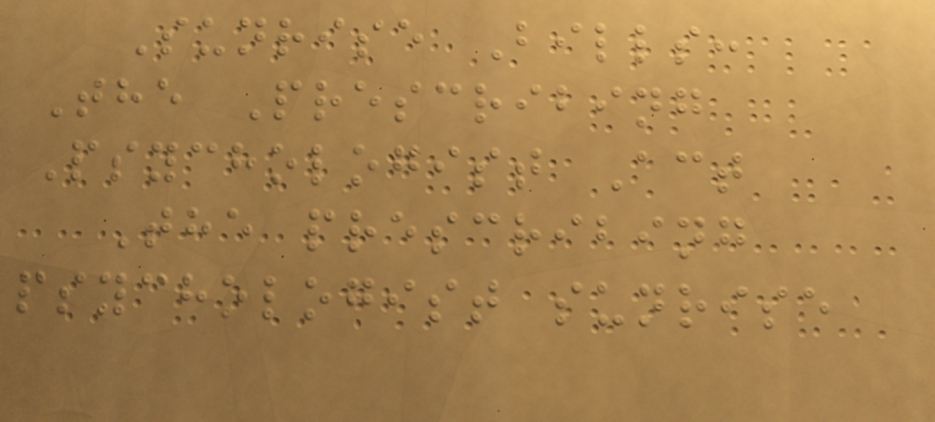Sunrise Bills:
The Prescribing
Psychologist Act
The prescribing
psychologist sunrise
